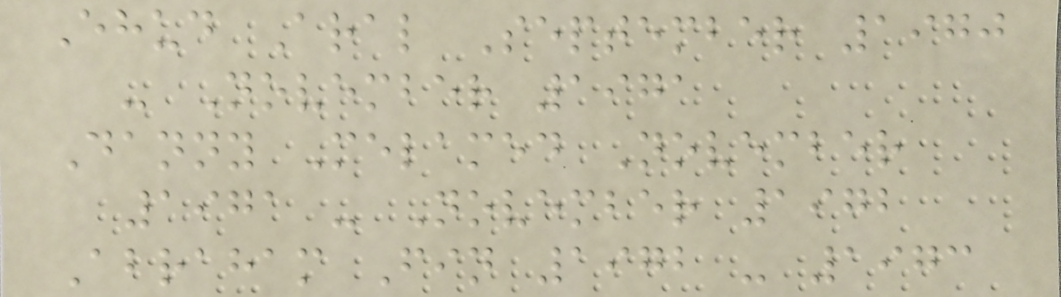Ehud Aral September 1970
- November 1971
Danny Melamed November
1971 - November 1972
Abraham Fin 1972 - 1973
